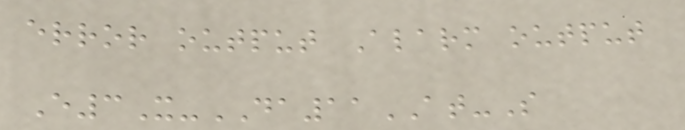error output Alarm output
E3X-DA11AT-S
